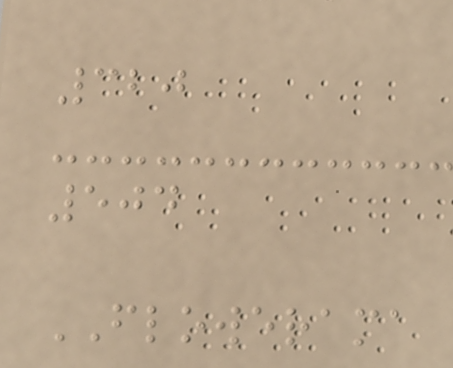320
504
FLOWERAMA
